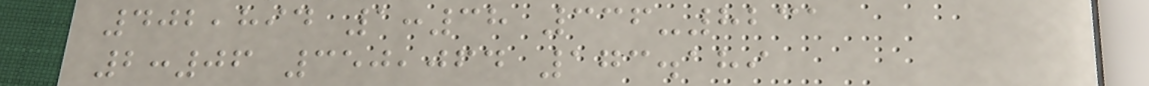402,894 1:38 336-8231
2:06 350,064 173.189
